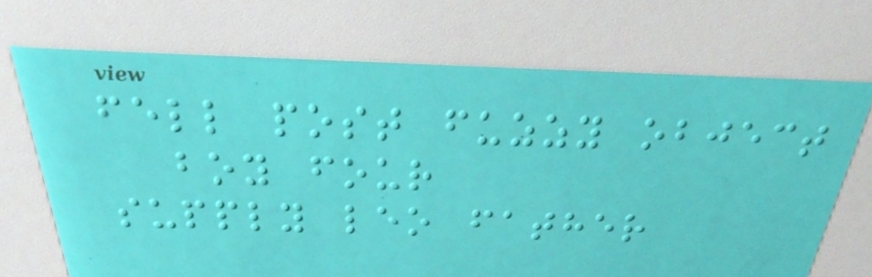fell post fuzzy object
boy four
supply leo father
